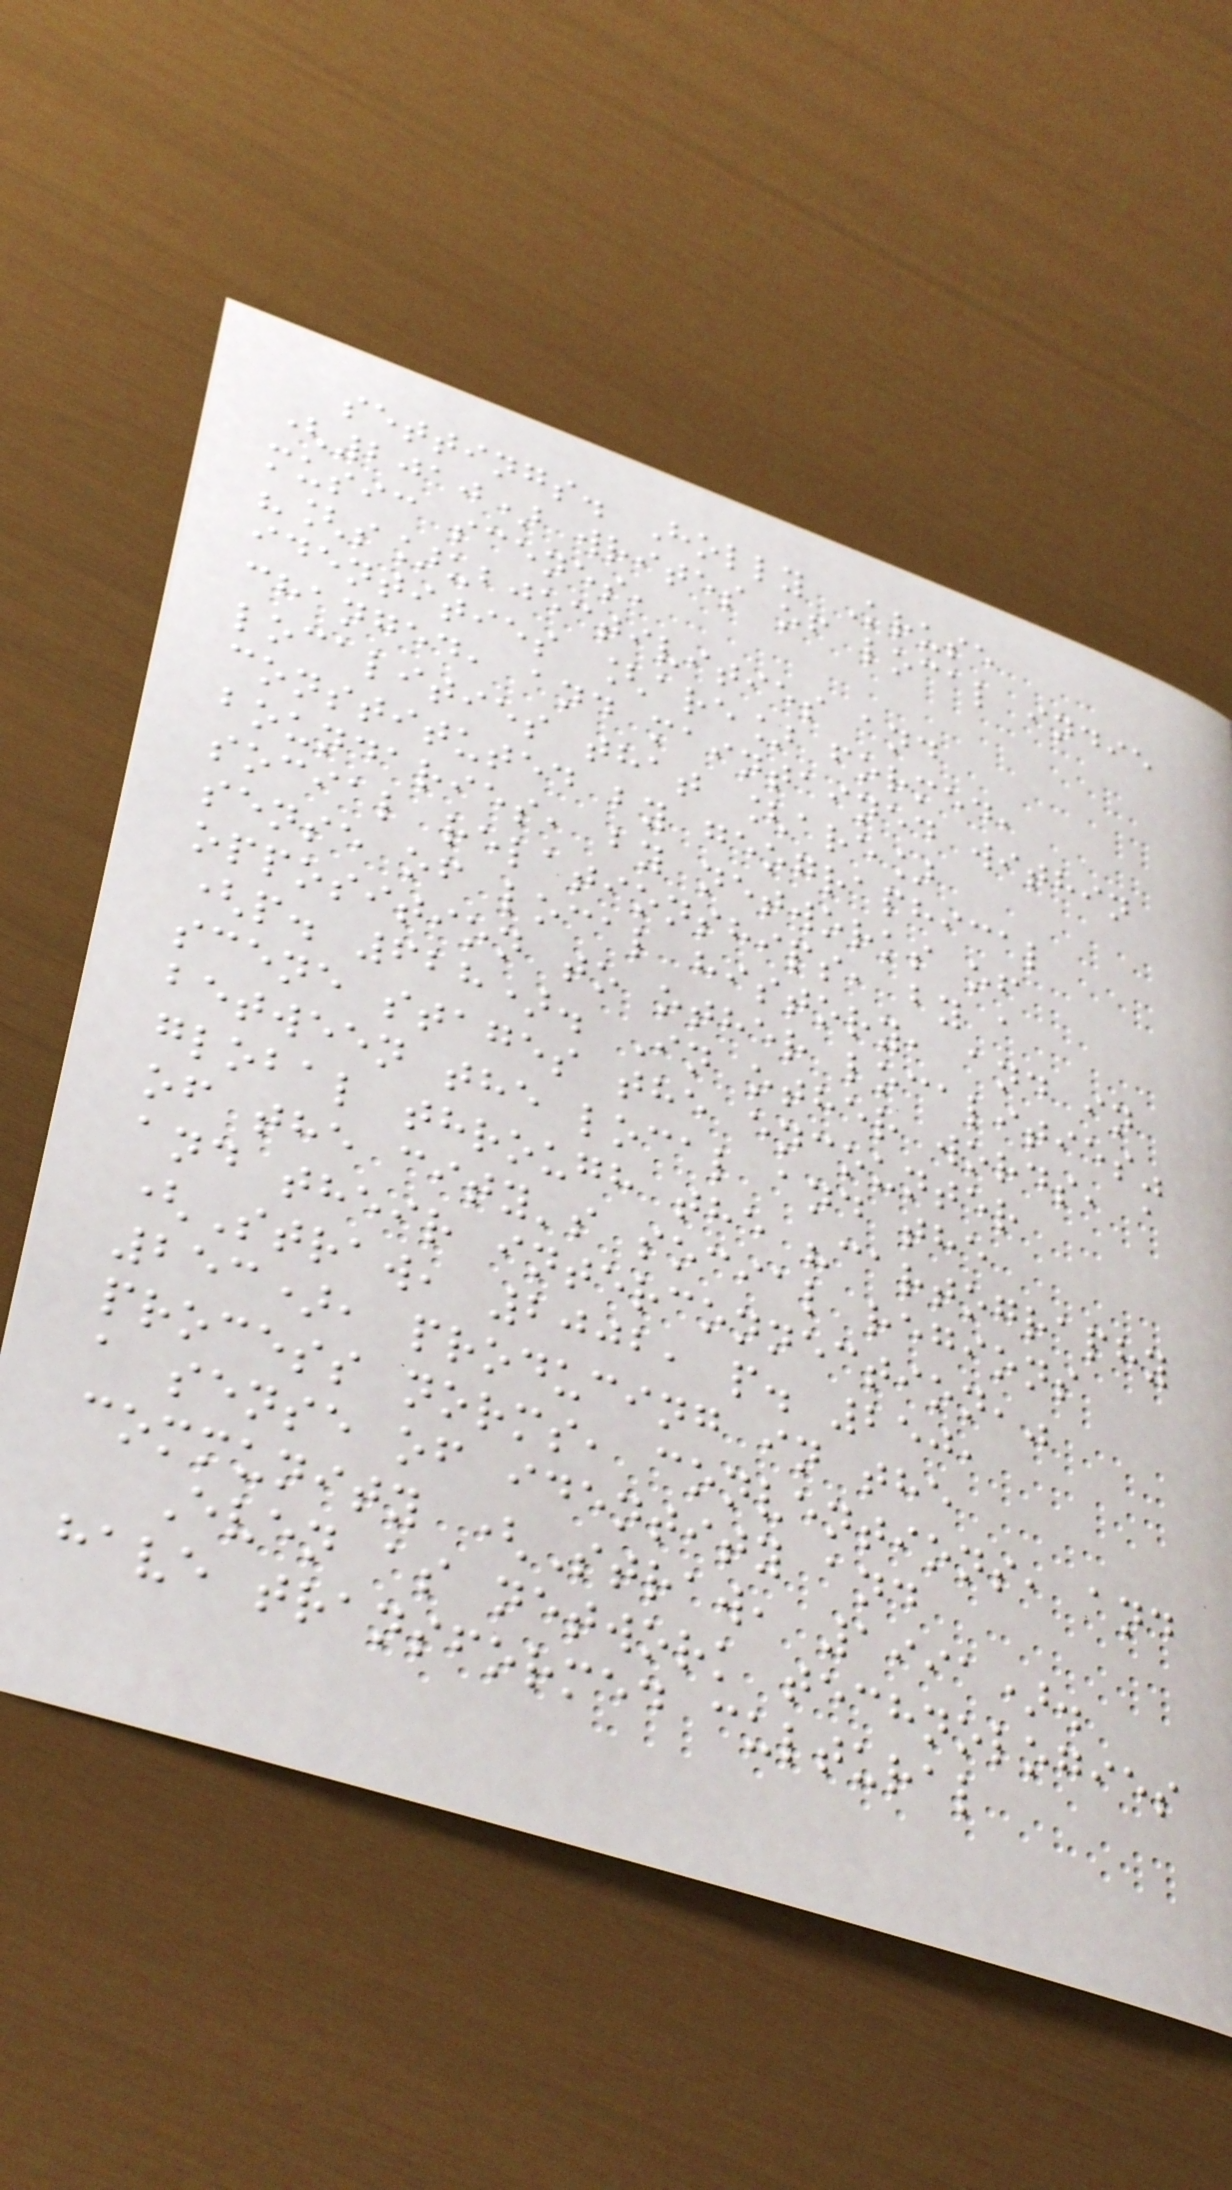settings. Holly Kruse
(2010) writes of local indie
music scenes,
"[s]ubjectivities and
identities [are] formed,
changed, and maintained within
localities that [are]
constituted by geographical
boundaries, by networks of
social relationships, by a
sense of local history, and in
opposition to other localities"
(p. 628). In other words, a
scene stages the encounter
between the local and the
global through the "cartography
of the city's social regions
and their interconnection,"
(Straw, 2002, p. 250,
253), producing in the
process norms, conventions, and
a sense of identity and
community (Straw, 1991).
Even as network technologies
have transformed cultural
